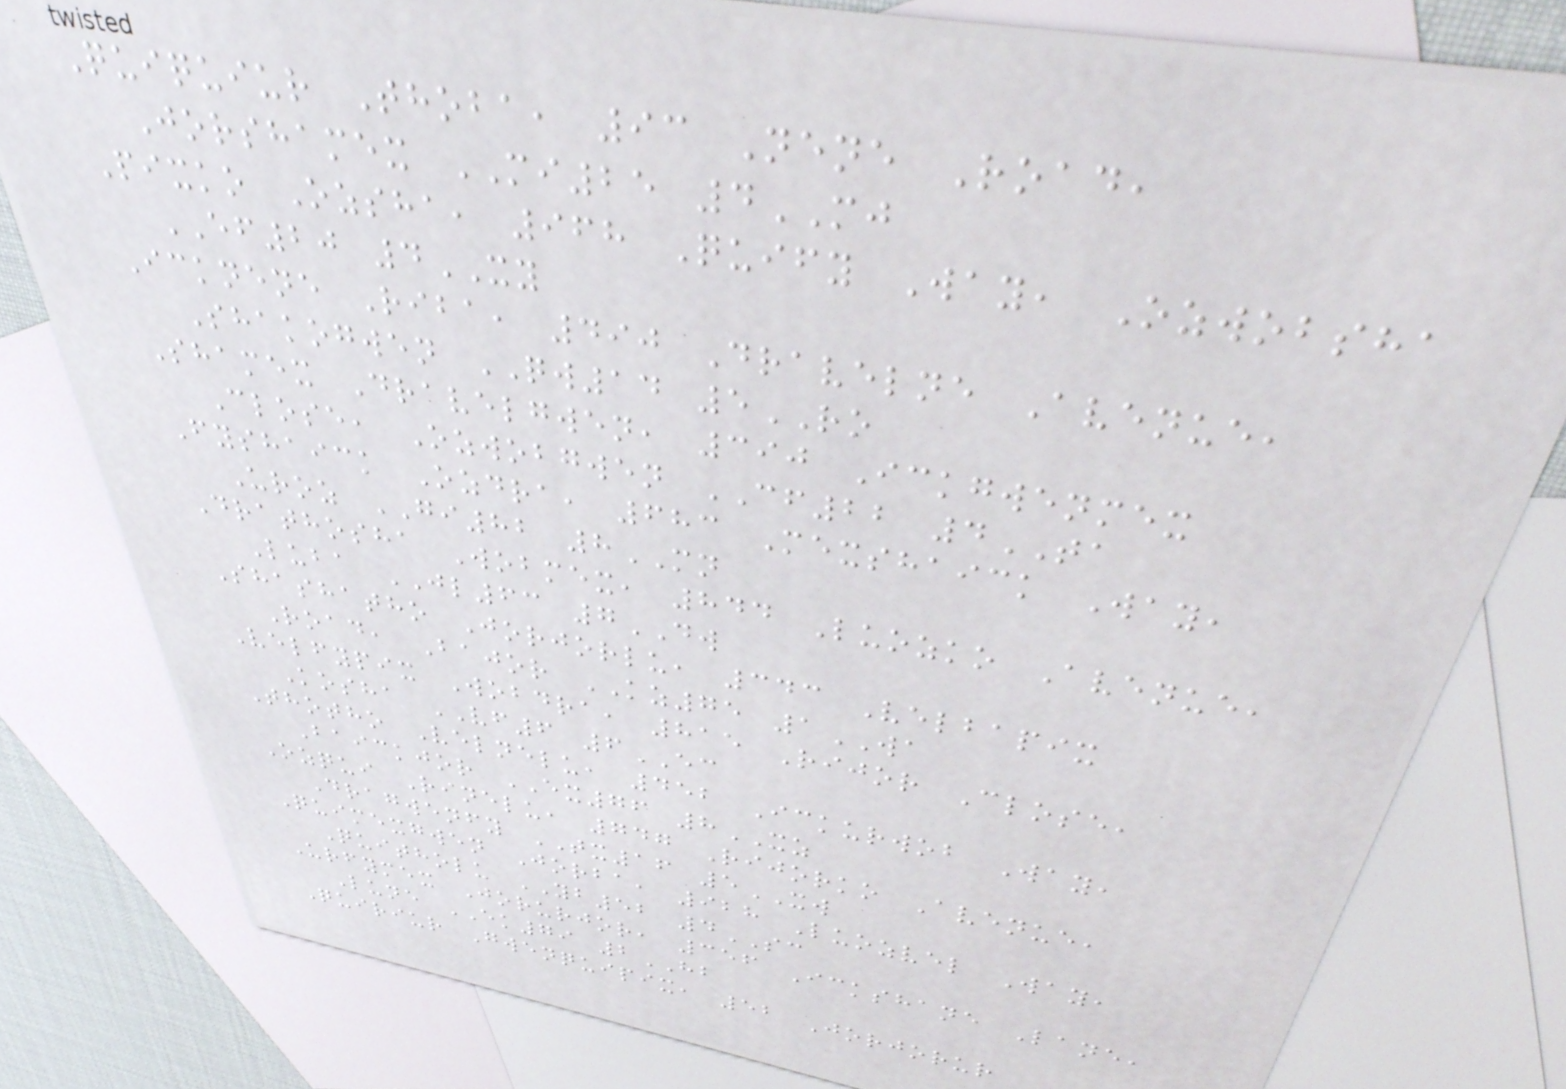Quiquiur Thoba, 93 Nene Road,
Jorshamex MI25 4MJ
Pixko Ozsha, 968 Quify Way, Ozwobsha
EF20 4XY
Icknene Riba, 490 Dravelne Avenue,
Shakogwen QW14 5RO
Shamex Dravelgwen, 390 Ickgwenmex
Close, Ozwobgwen CF22 4TA
Fyshaick Ozdra, 683 Mexshaick Way,
Uroz GI82 8MN
Drathosha Wobmex, 844 Luozko Avenue,
Luba JL63 7DW
Shashatho Jorjorlu, 343 Velbapix
Road, Bajor KZ75 1WA
Velfypix Wobdra, 815 Rijor Close,
Kosha VF6 6EC
Thotho Velnelu, 452 Ickurwob Way,
Baickjor EX76 8XZ
Ozqui Rinelu, 747 Rijorko Avenue,
Dragwenfy TX16 5XW
Quimexgwen Jorba, 928 Luozvel Way,
Quitholu YB52 4SC
Urfymex Jorurjor, 356 Ickshane Lane,
Lune EK79 2HB
Quiriur Gwenquipix, 52 Jorjorur
